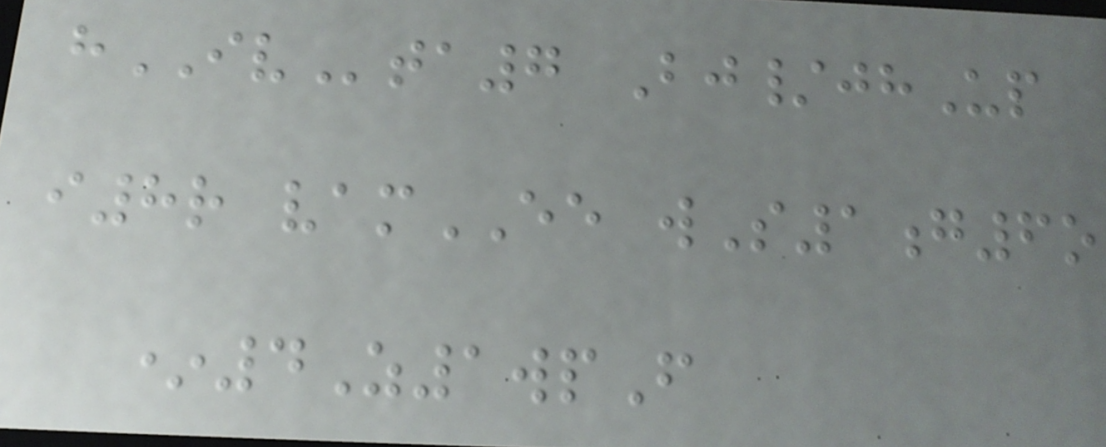hIVta7 Bj/jhUp
i8r vamEE wS1g6o
*4Z1wpF
